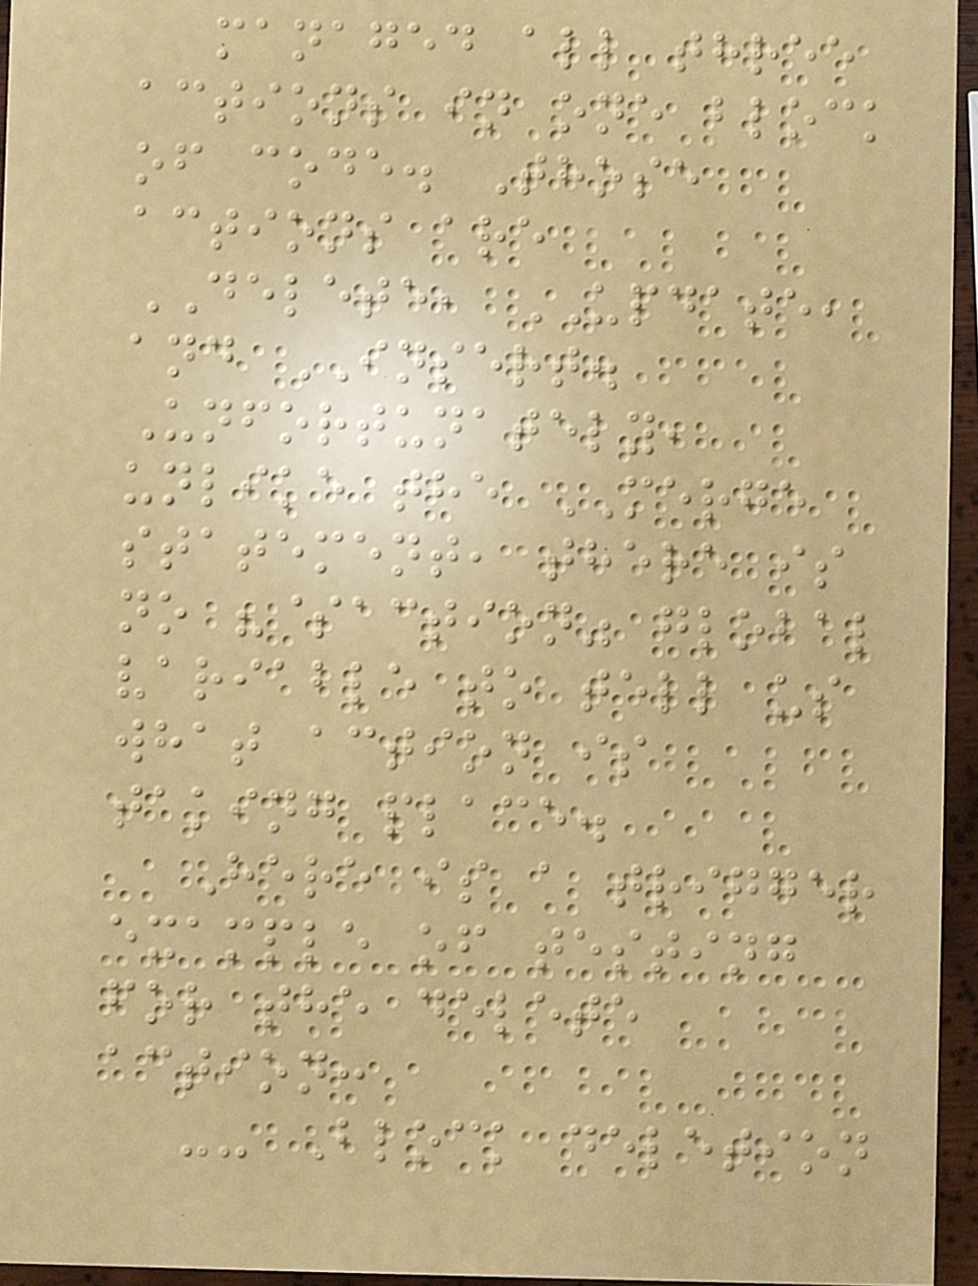managed all three
actions in one block
of code. Those
actions are
DELETE, UPDATE,
and INSERT.
Unfortunately,
unlike the MERGE
statement, there is
no "$action" global
variable to tell us
what action is
taking place.
Here is a trigger
example of testing
for the delete
action:
-- Block deletion
